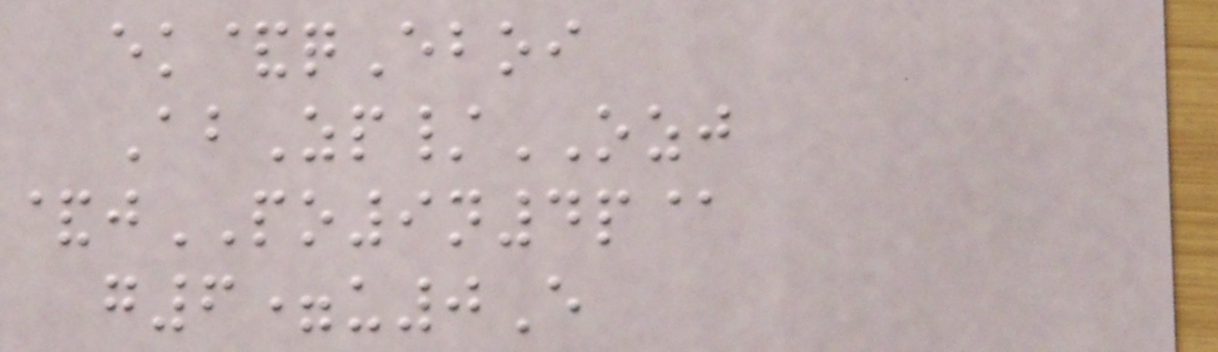ek&qEboi
AbZp/OZJ
&jPO9n4p@
g6=u0E
